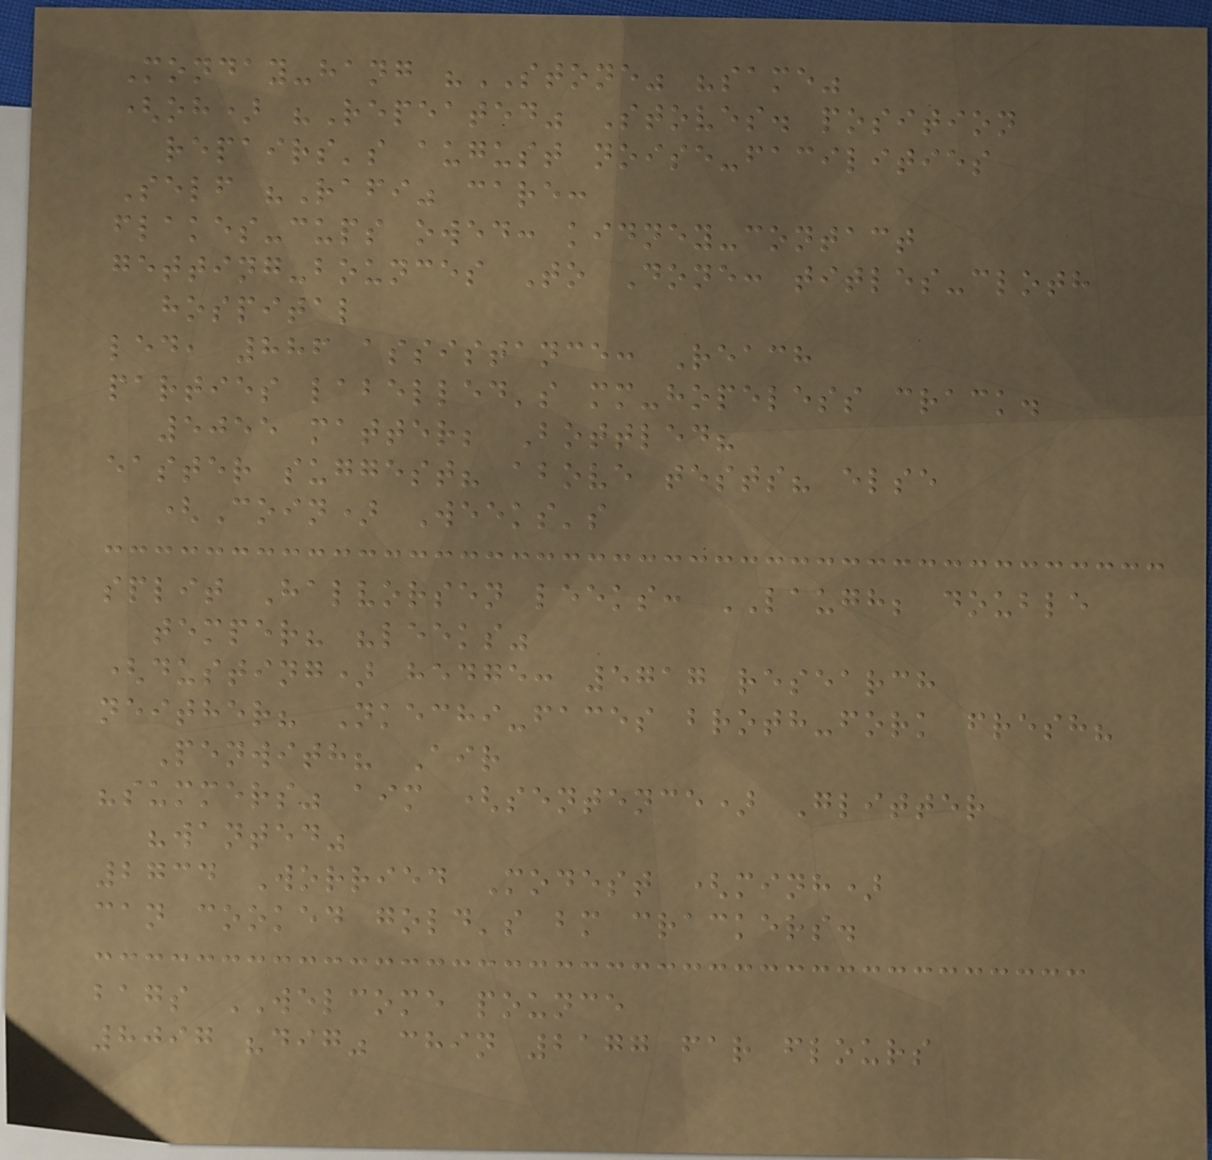Monday-hang "STONE" "same"
(oh) "Repeated" Stoves. position
repairs's august noise-facilities
Self "Rafi" care:
flakes-cups owed: kidney-contact
getting-bounces To Done: titles-cloth
hospital
led, 886 assistance: Reach
parties labelled's mm-hopeless crack.
5055 matter; Bottled?
easter suggest? above tests? else
(Coin) Weeks's
split Halvorsen leeks: LAUGH; double
temper? "leeks"
(dusting) hedge: 5717 research
neither? Nkechi-faces broth-fork fresh?
Penwith? Air
"summers" aim (sentence) Glitter
"wanted"
2734 Worried Modest (minh)
can cooked gold's bm crackers.
bags WELCOME pounce
8097 "dig" chin 2177 far flours
